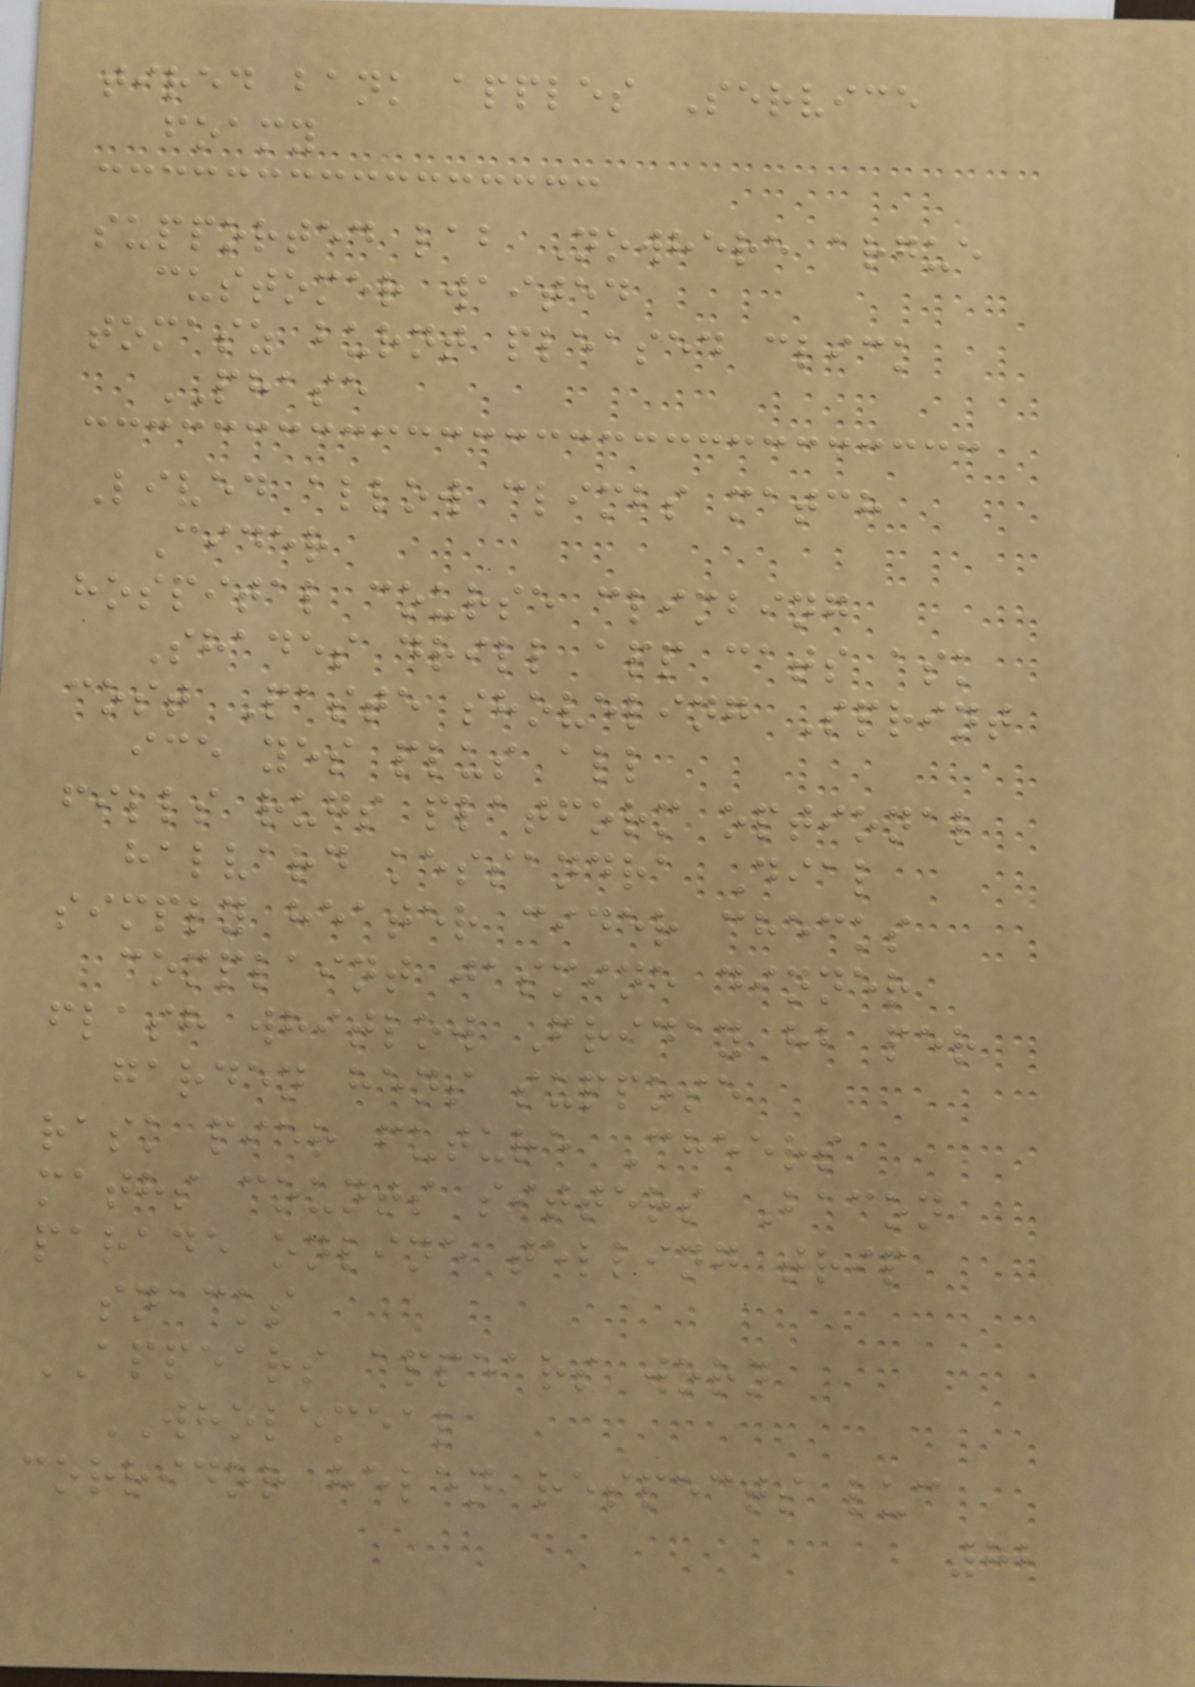tired bank apples Service
foamy
supported lab Nowhere argue
customer waited
tomasz burnt pleased click
PHASE
Lived allow climbs match
Cider
hospital course climbing
Shades drill app cats ask
cost Paste shoveling Sprint
ice yes plus all
fills rugs platform optional
halvard kessandra Dial
simply heater cider checks
complaint jasmine dinner
flash whitlow Friday hb per
garden hens suppose
rask pier future Cheers
maths counts sitters Bacon
parade online telling trip
snacks
APPEARS appears worn
WHOLEMEAL
corridor helen respects luc
82
